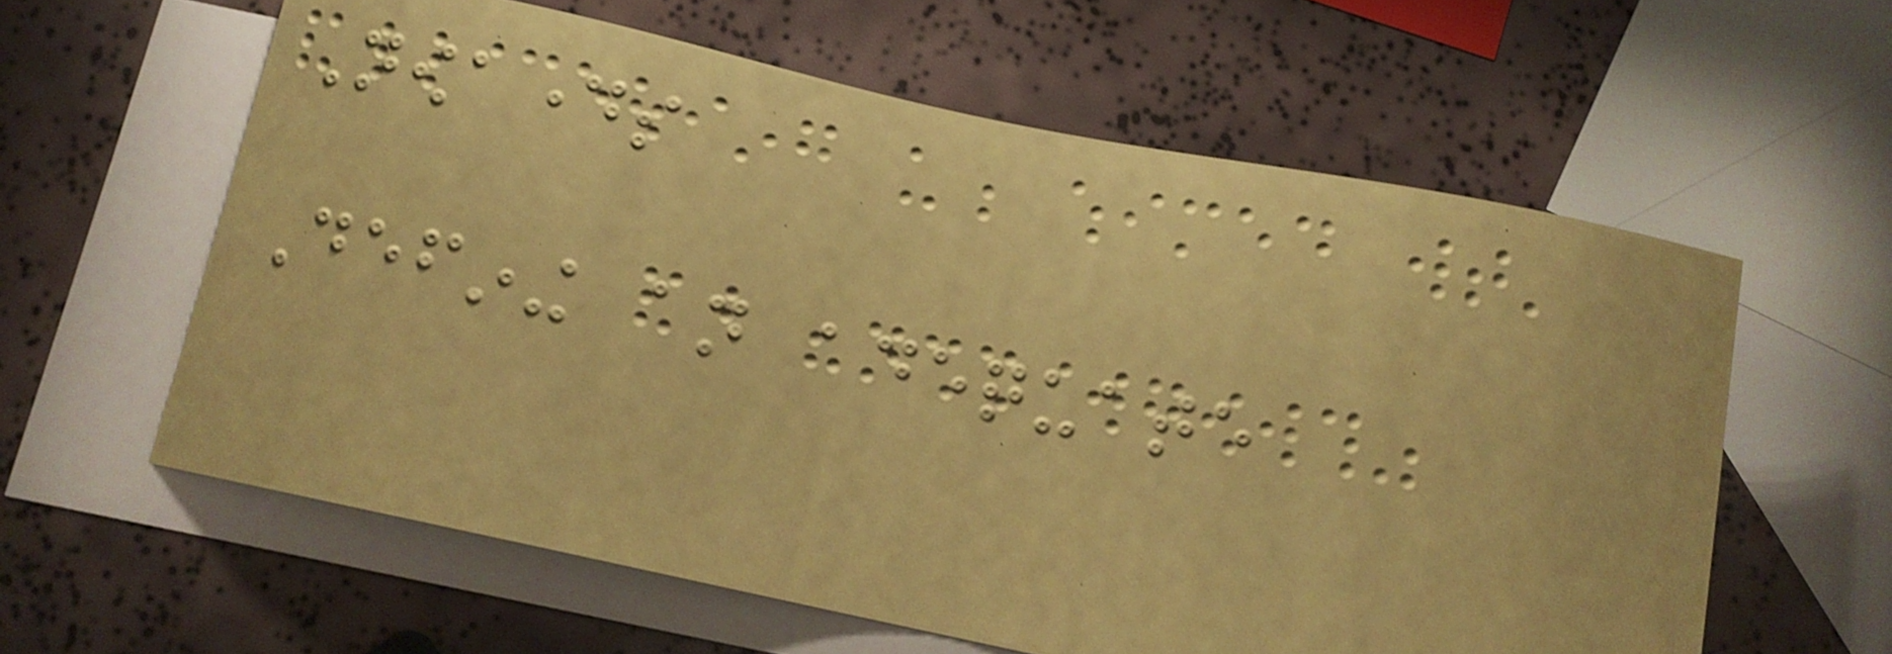Nowadays
Defining an adequate
